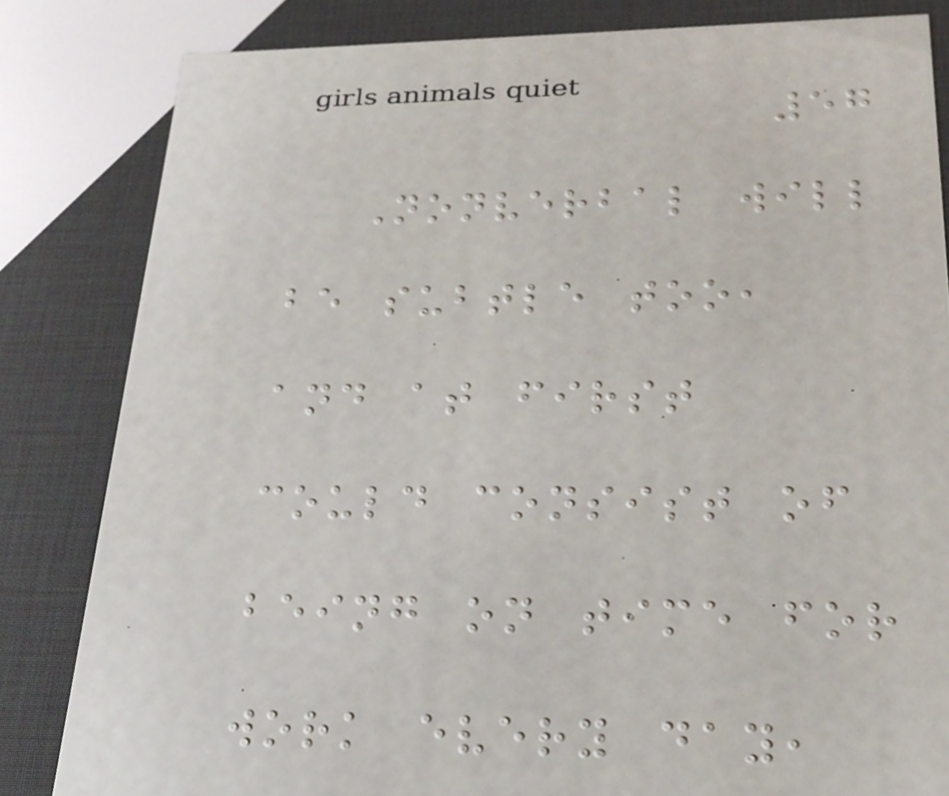57
Nonverbal will
be subtle too,
and at first
could consist of
being on time for
work every day,
